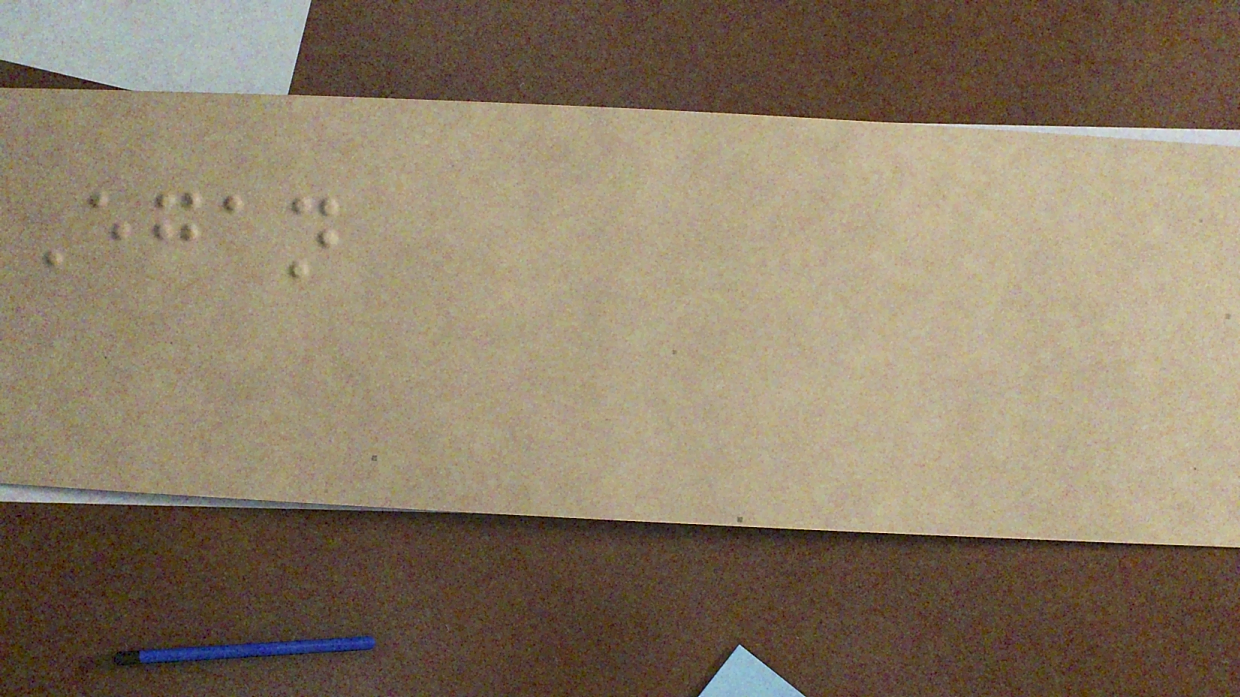Egan
